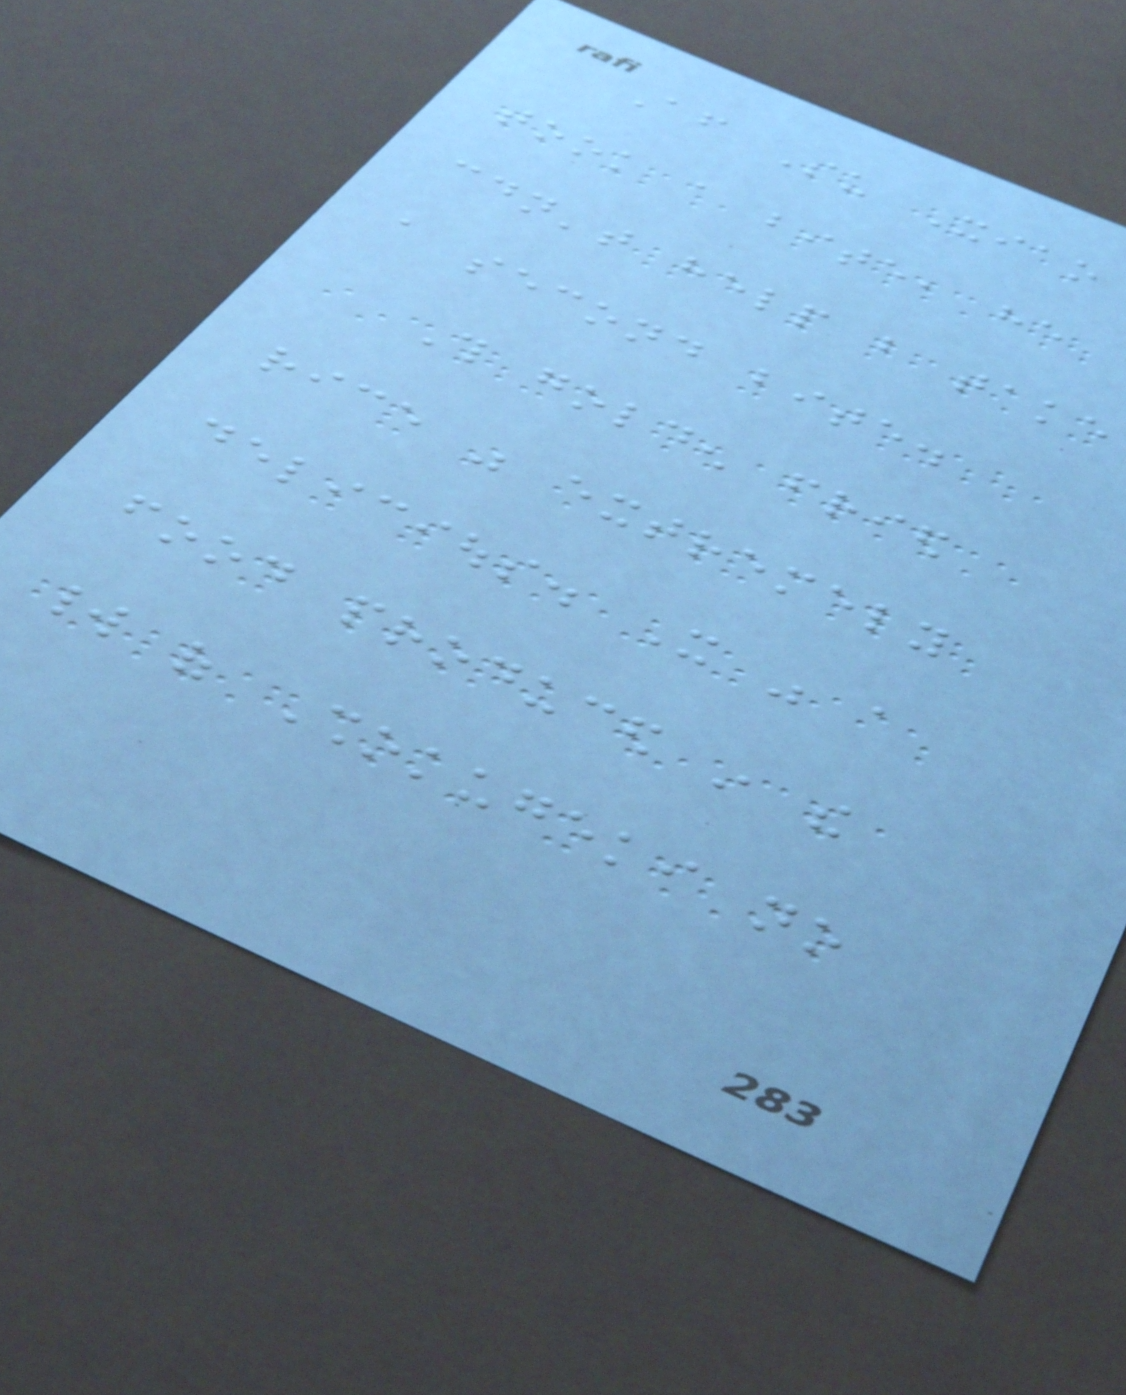After Su Xiao
took a bite, he
couldn't help but take
a second bite.
This golden fried
rice was extremely
delicious. It was a
food produced in the
world of Shokugeki no
